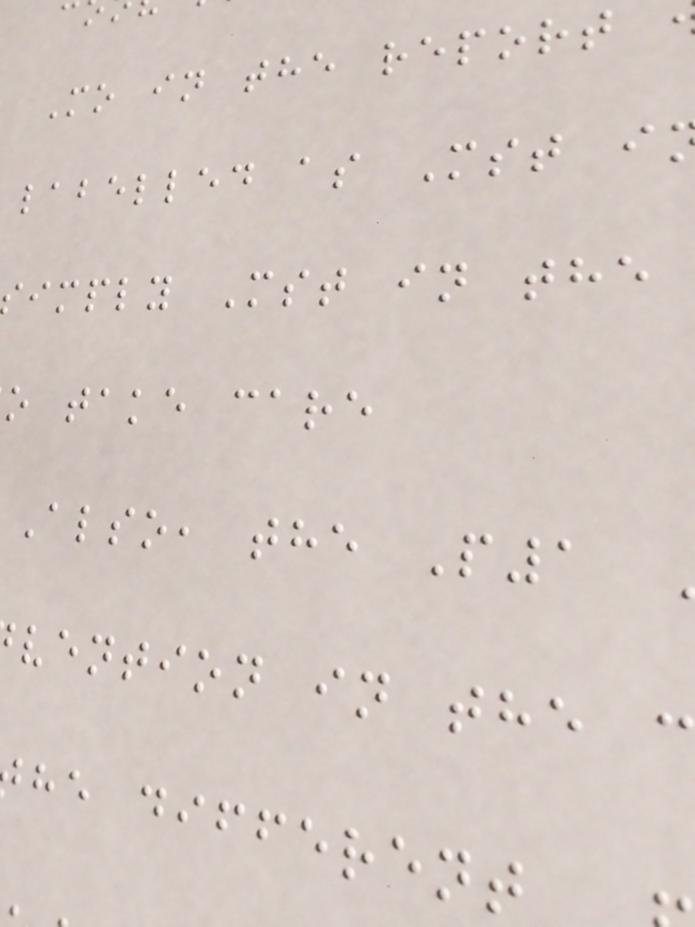Mo in the report
labelled as Mst i
imply Mst in the
o take care
Also, the P1
vention in the c
he different
